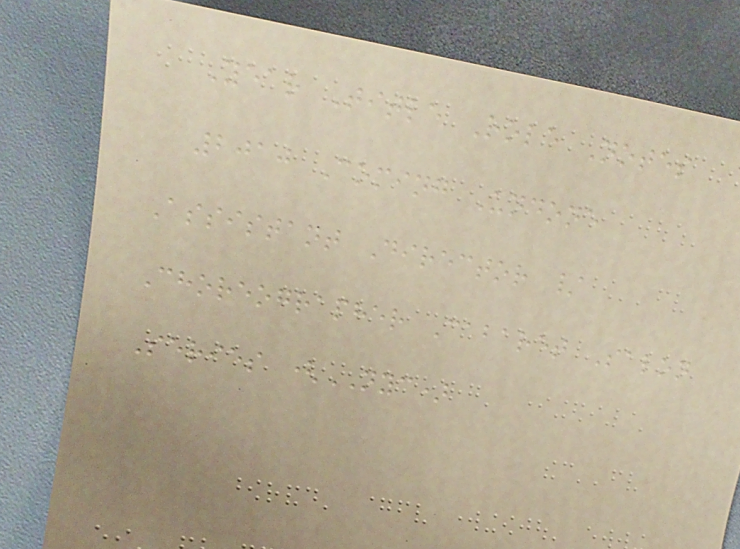Year Title Role Notes
2010 Coming Undone
Assistant Director /
Choreographer Cabaret Salon
Series (NYC)
